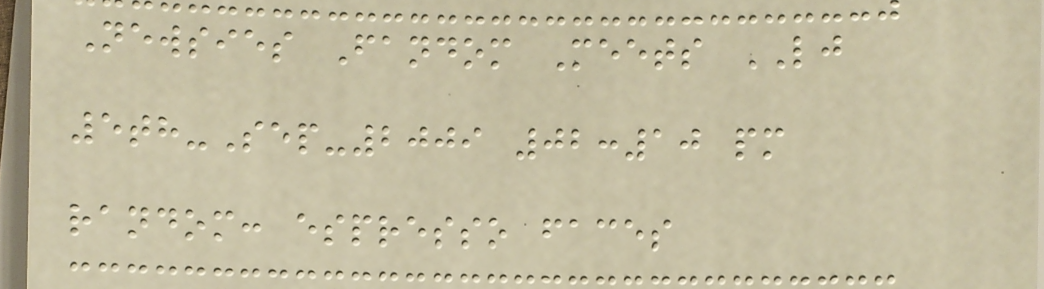Newsies Fandom Meets LJ
5th-Sep-2009 02:10 pm
random: espresso faces
